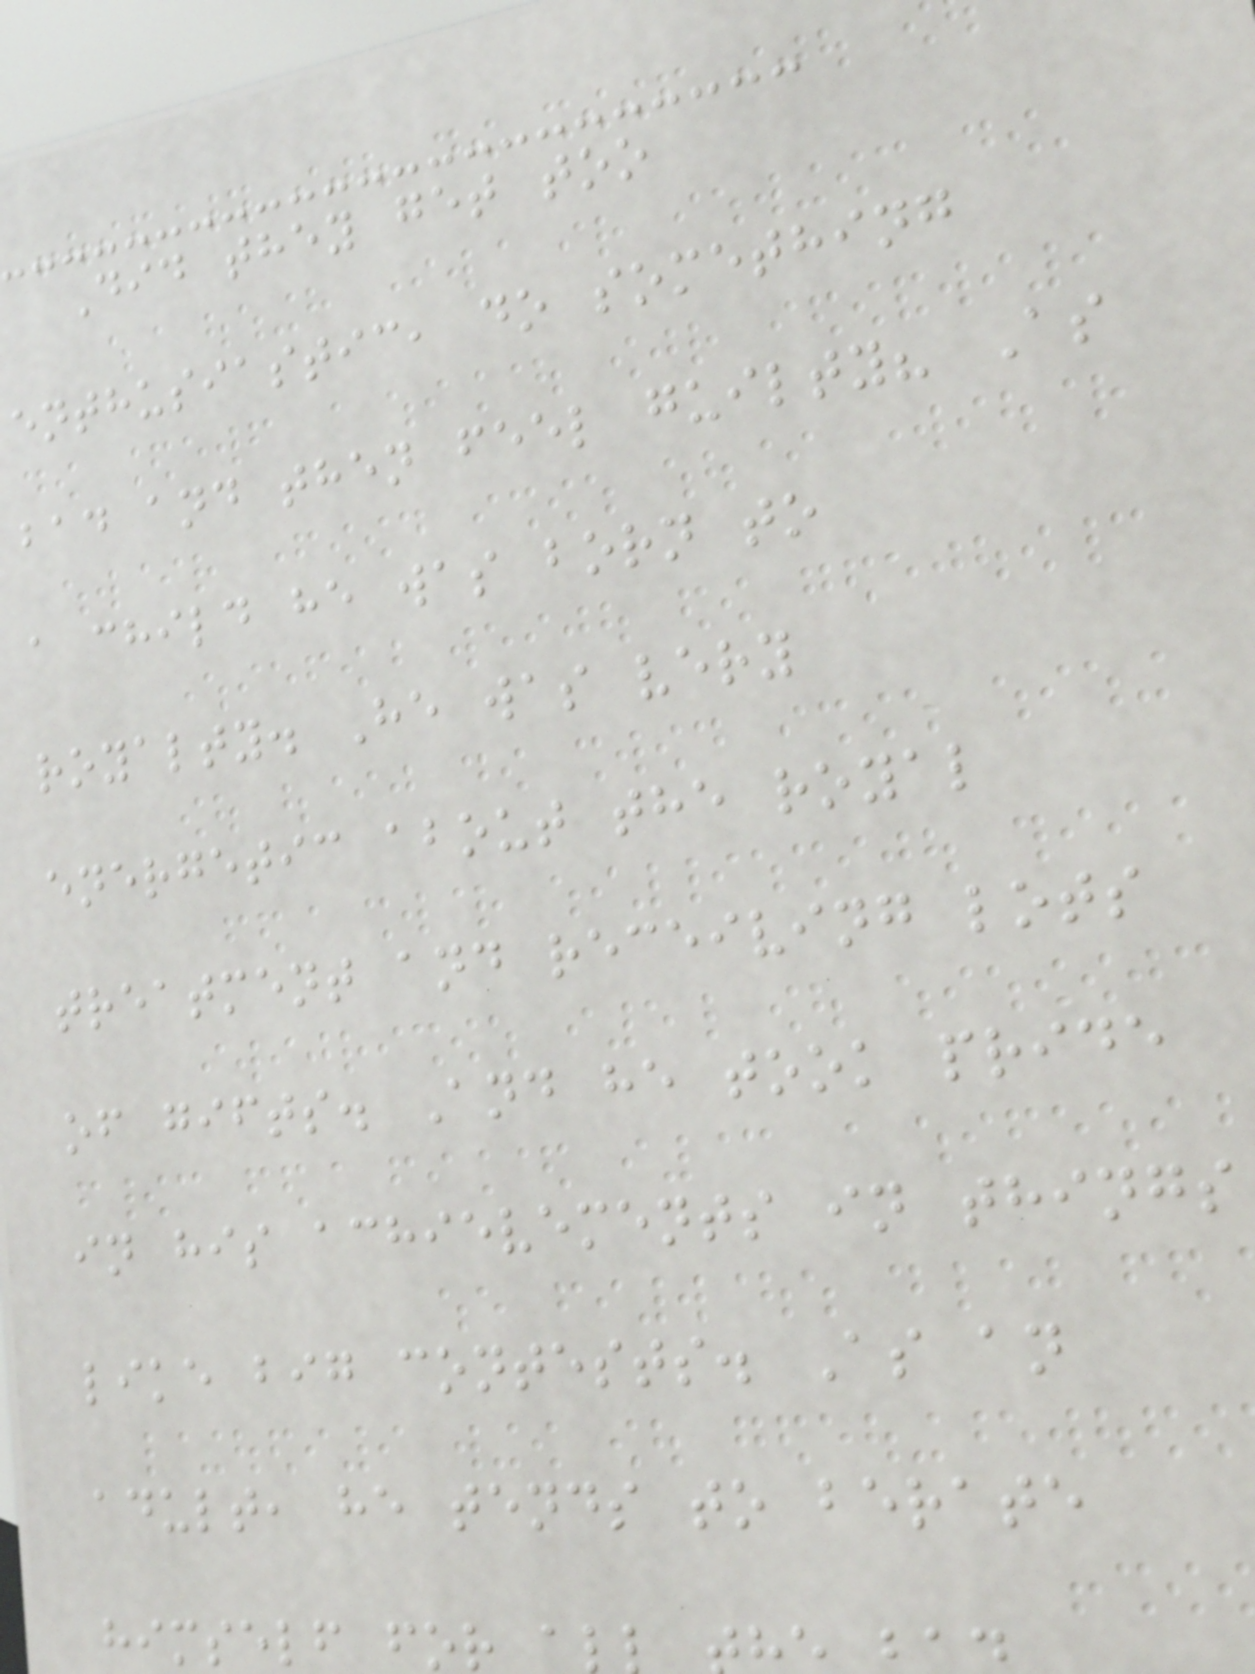Did they get too
enthusiastic, do something
bad and then feel guilty? As
a child he was born to
royalty. He was very
energetic about the royal
treatment and receiving lots
of gifts. And he took pride
in his achievements in things
like big contests. As an
adult, he tends to berate
himself for a
